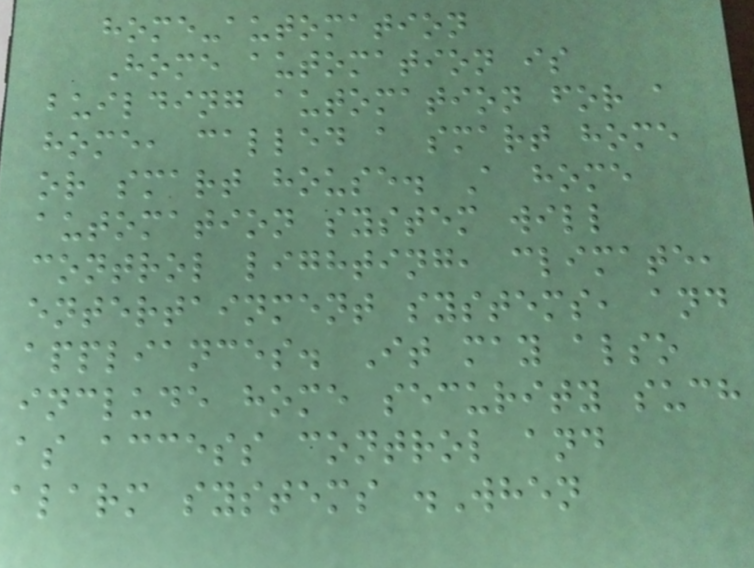home-automation
Home automation is
building automation for a
home, called a smart home
or smart house. A home
automation system will
control lighting, climate,
entertainment systems, and
appliances. It may also
include home security such
as access control and
alarm systems .When
